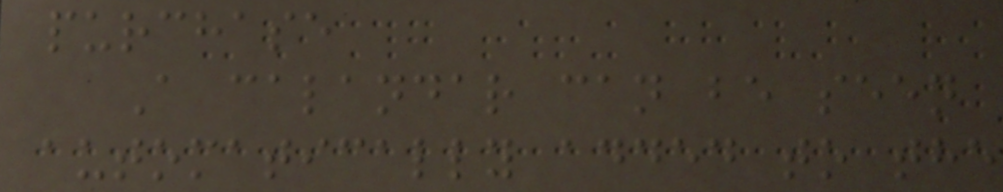purchase
A calandar can be seen
automatically added to the
